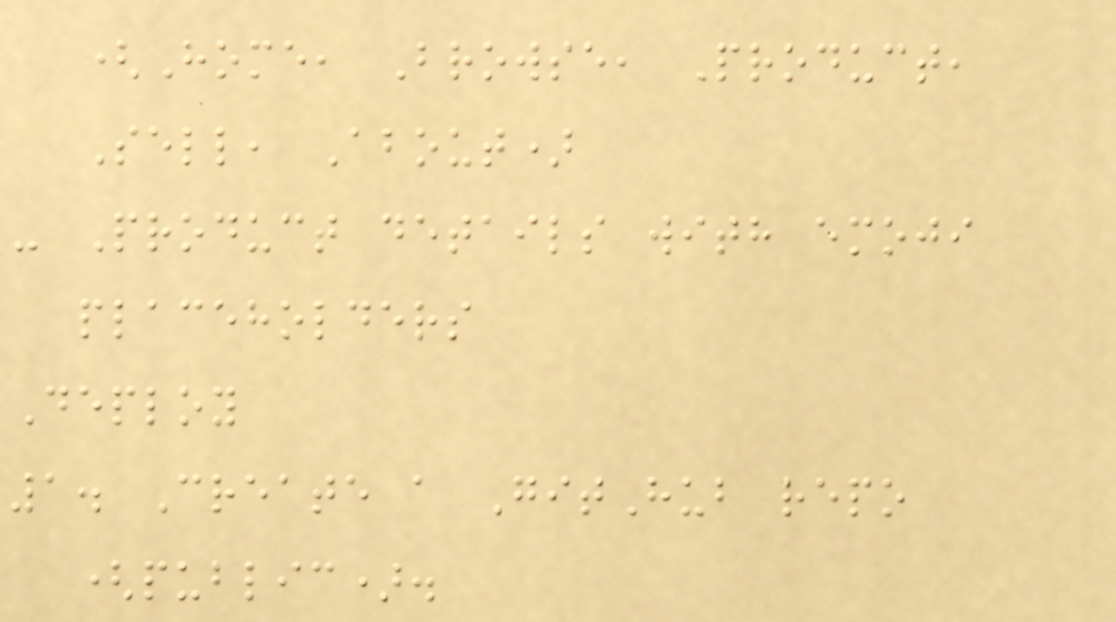(Home, Browse, Product,
Sell, About)
- Product details with emoji
placeholders
Deploy
1. Create a GitHub repo
(public).
